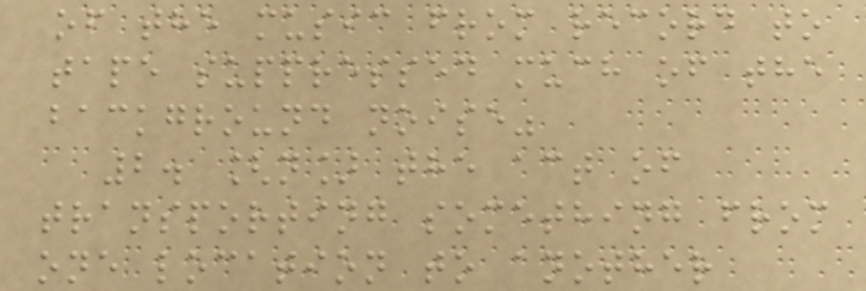of the music from record to
tape suppressed much of the
background noise"
2. [n] the act of
transporting something from
one location to another
